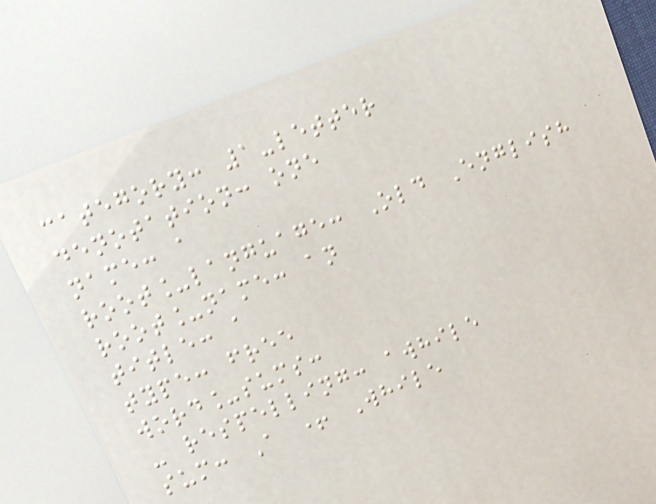category: 1-letter
denotation: one
name: a
root_language: Old English
root_name: an
title: a
type: free
word_sums:
- respelling: awhile
sum: A + While
